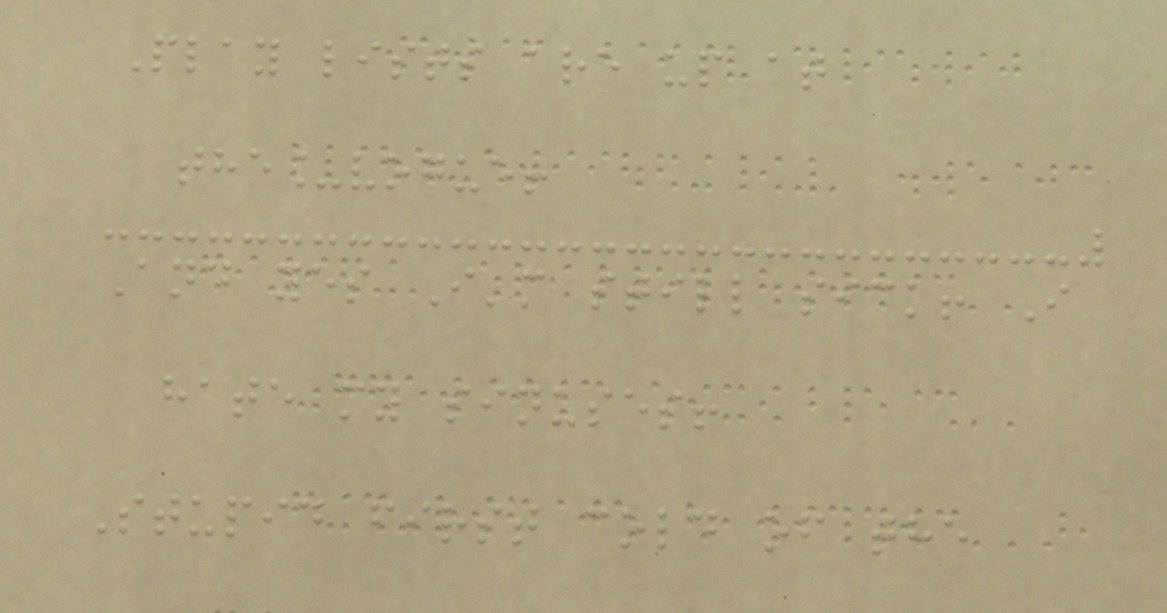Play lists are up at
the_vogue!
And yes I'm still sick! I
hate my sinuses!
Stupid first cold of the
